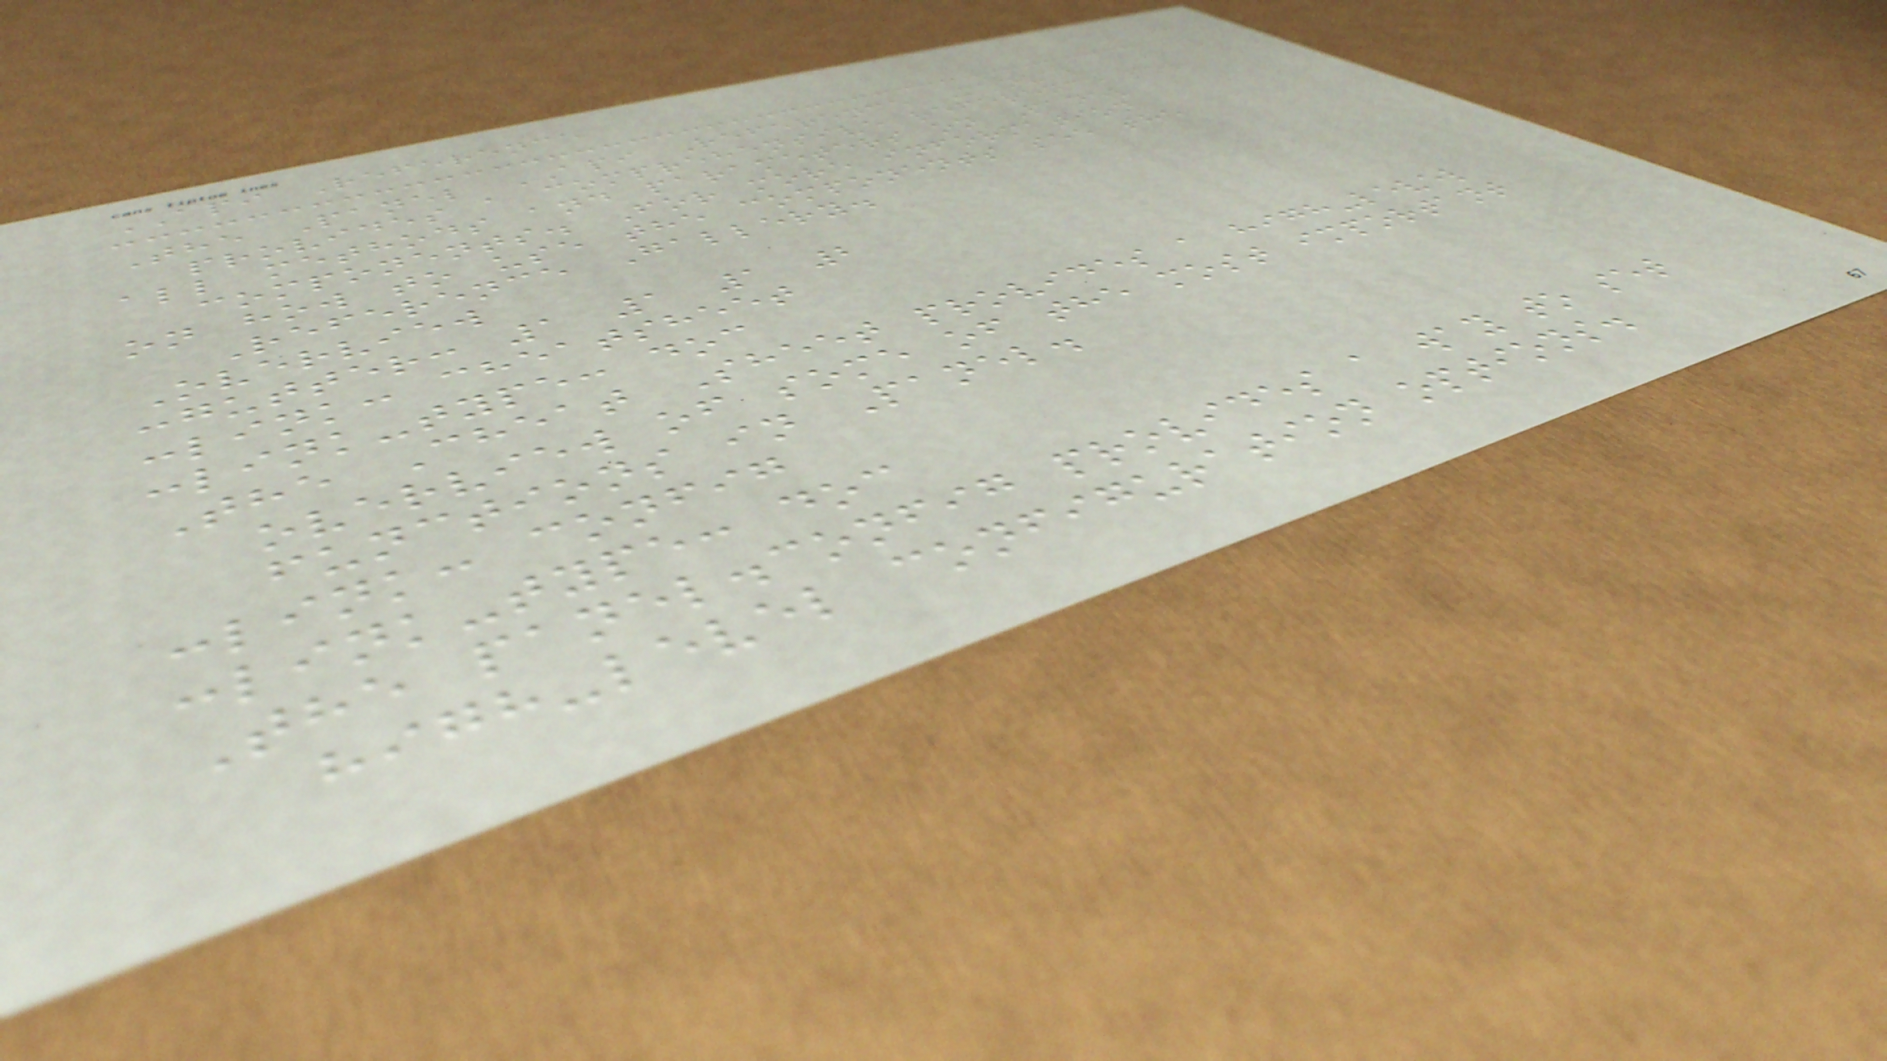API Reference
The Panel API Reference Manual
provides a comprehensive reference for
all methods and parameters on Panel
components. For more information
on how to use the components see the
Reference Gallery.
Overview
:gutter: 1 1 1 2
:link: cheatsheet
:link-type: doc
The Cheat Sheet provides a high-level
overview of some of the most important
functions in Panel.
:link: config
:link-type: doc
The panel.config provides a way to set
high-level configuration options.
